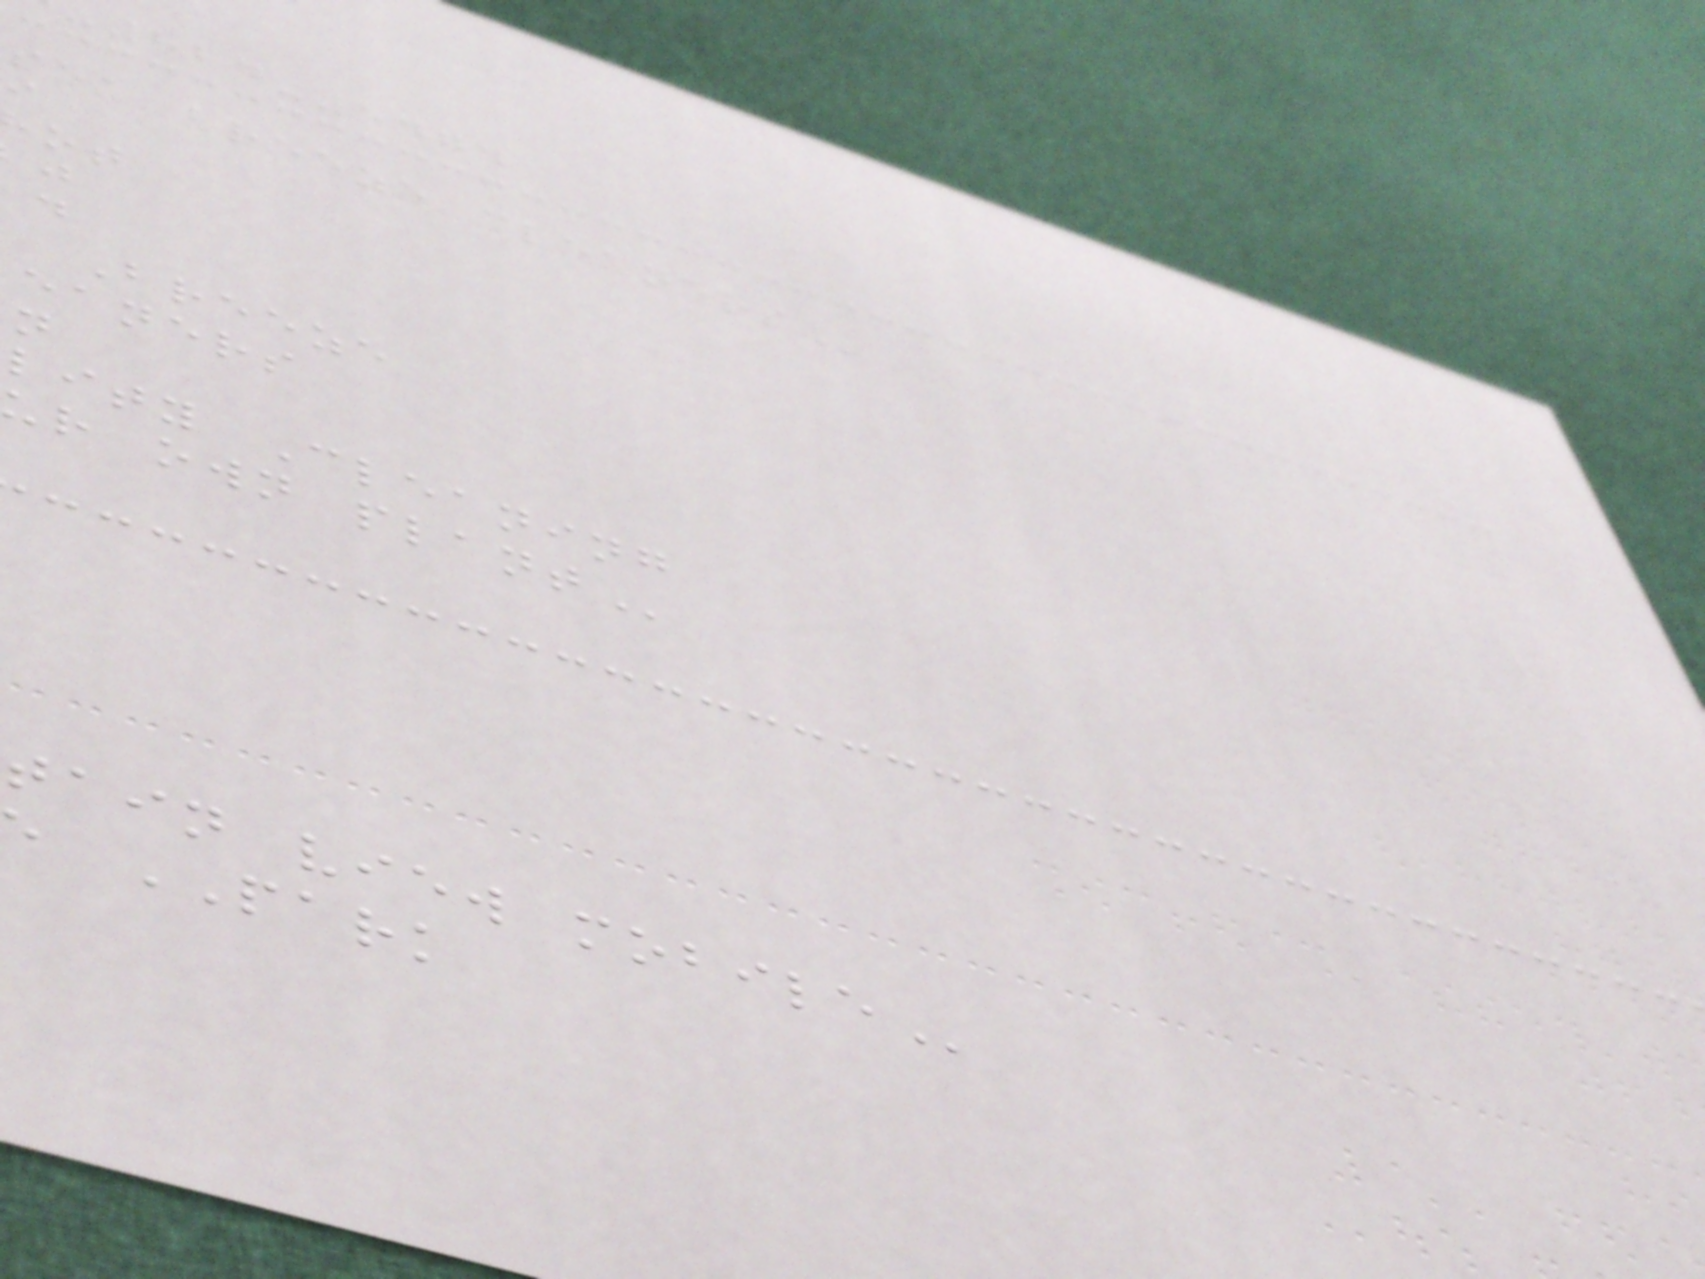824-5474
sea breeze
Breeze
eaners
lity Cleaning
ur own
tain view
PARK
